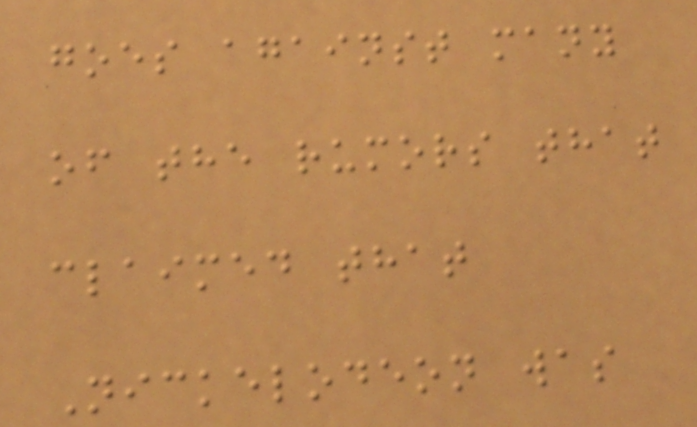goes against many
of the rumors that
claimed that
Nickelodeon was
